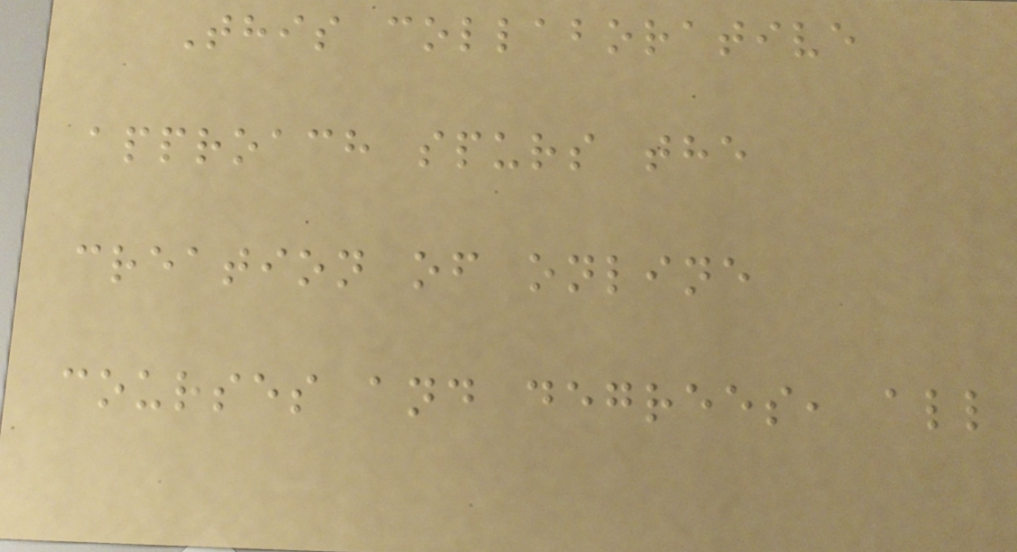This collaborative
approach spurs the
creation of online
courses and degrees, all
